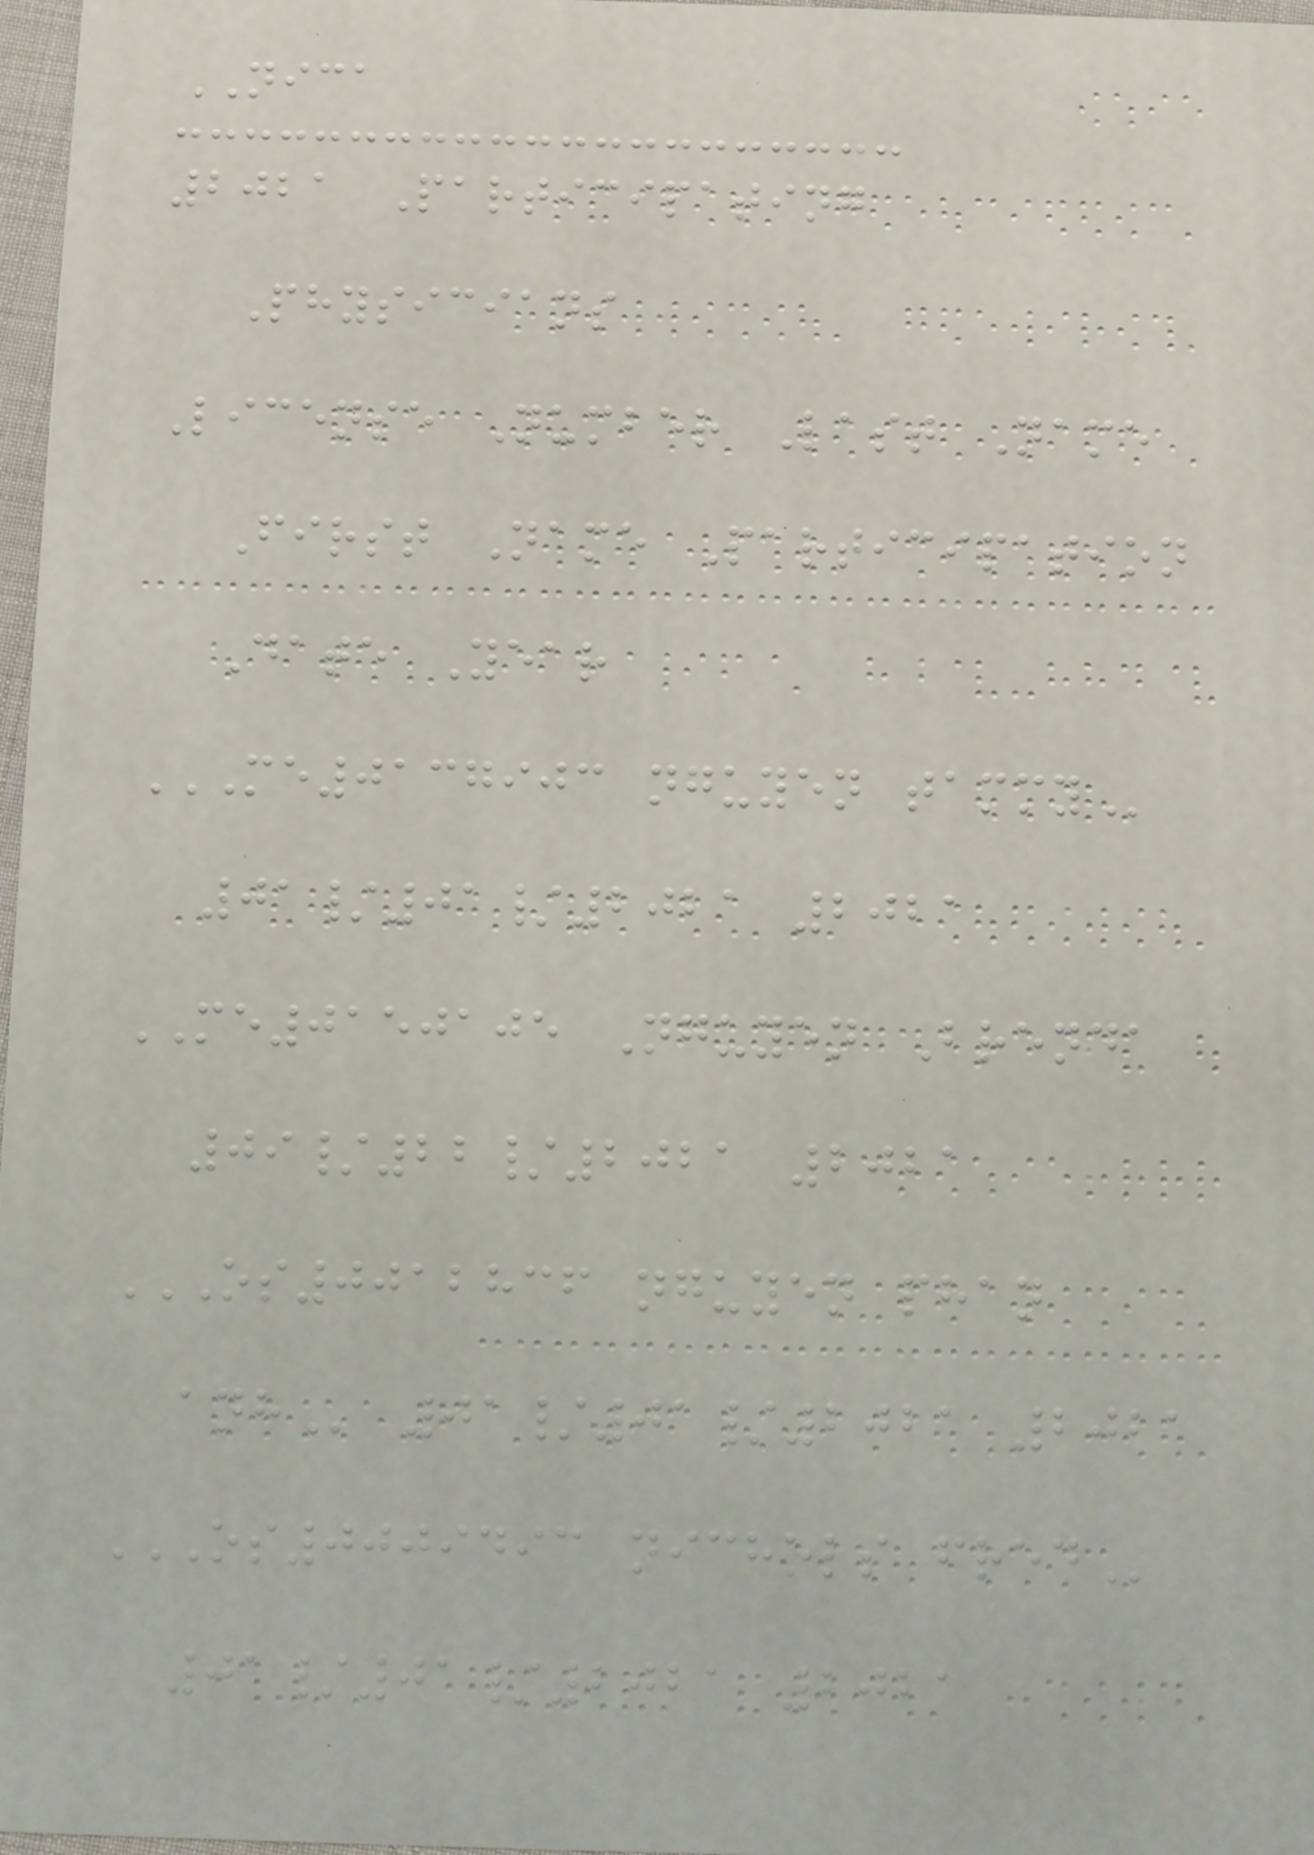NICA
2021 Participating
Physicians
License Number Last Name
First Name Participation
Date Year
ME0137903 NGUYEN TAMMY
01/01/2021 2021
ME0150105 Nguyen Brenda
09/22/2021 2021
OS0012836 NGUYEN PHAN
ANH 01/01/2021 2021
OS0009493 NICHOLS FRED
01/01/2021 2021
